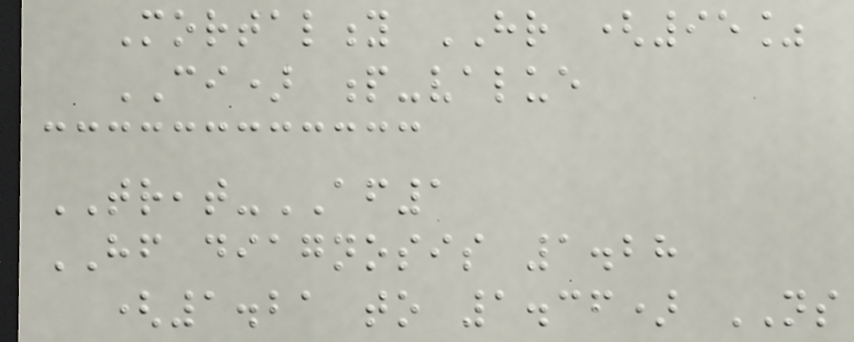Mortality HR (95%
CI) p-value
TREAT-AF1
HF diagnosis 1.28
(1.21 to 1.36) NS
